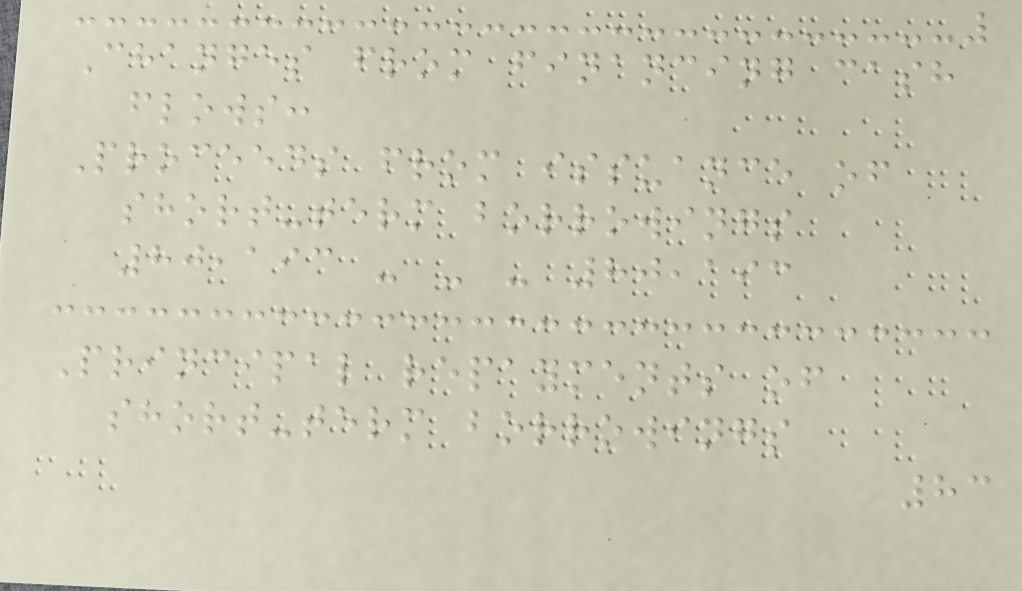Changes from financing cash
flows:
Proceeds from issuance of
short-term borrowings
80,193 - - - 80,193
Principal repayments of
short-term borrowings
83
